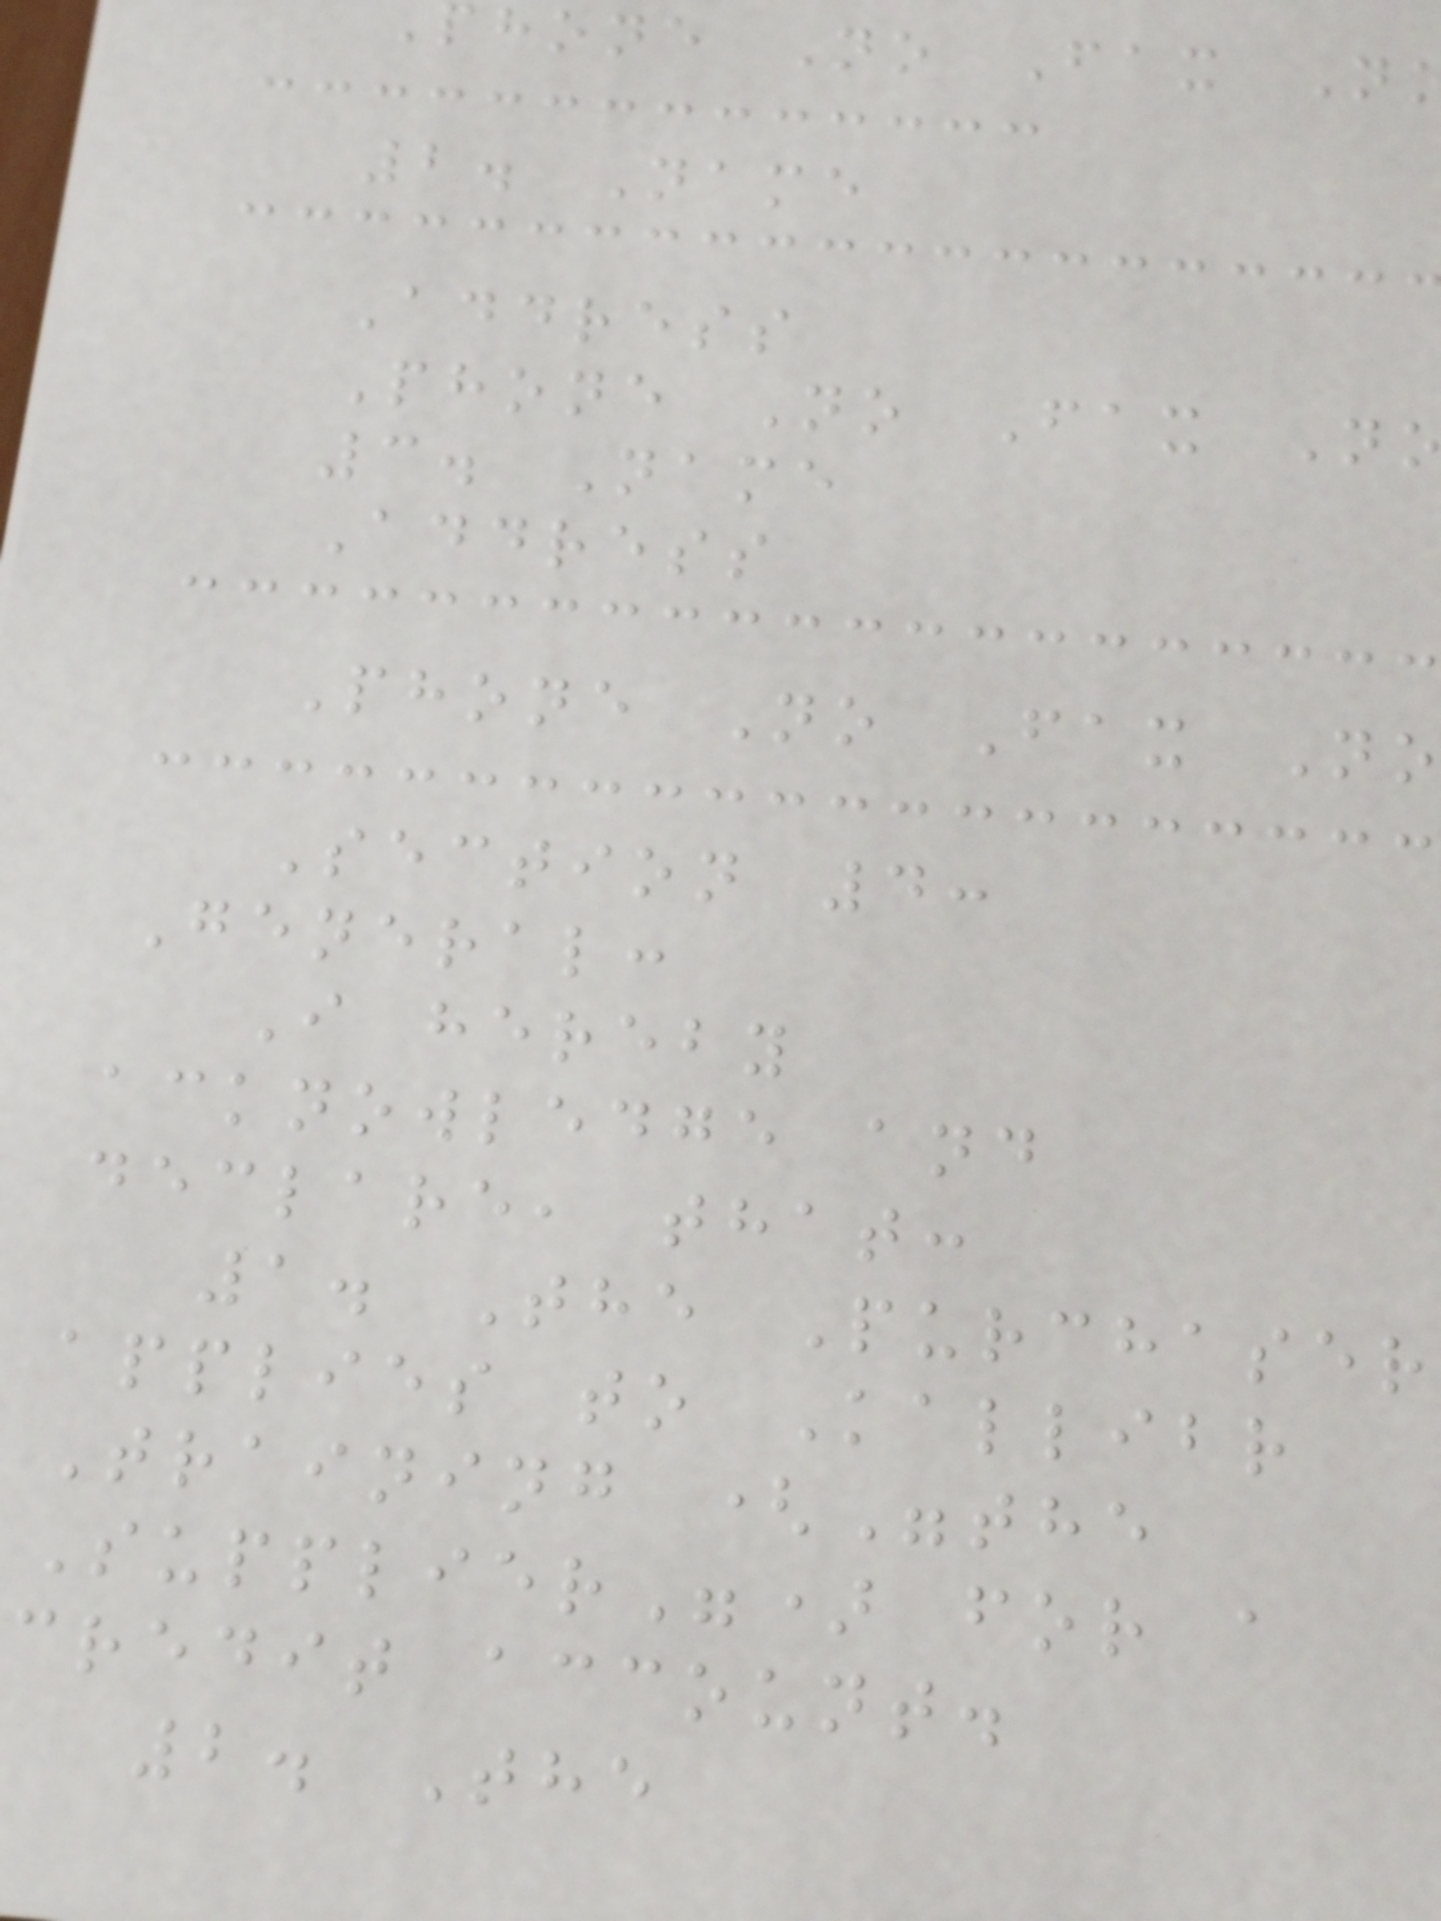phone No Fax N
2. Name
Address
Phone No Fax No
3. Name
Address
Phone No Fax No
Section 4:
General:
I hereby
acknowledge and
declare, that:
1. The Purchaser
applies to Kallibr
Training ("the
Supplier") for a
credit account.
2. The
